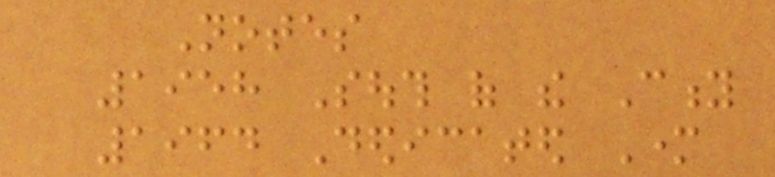Notes
1958 South of the City
1964 Dedicated Mother
